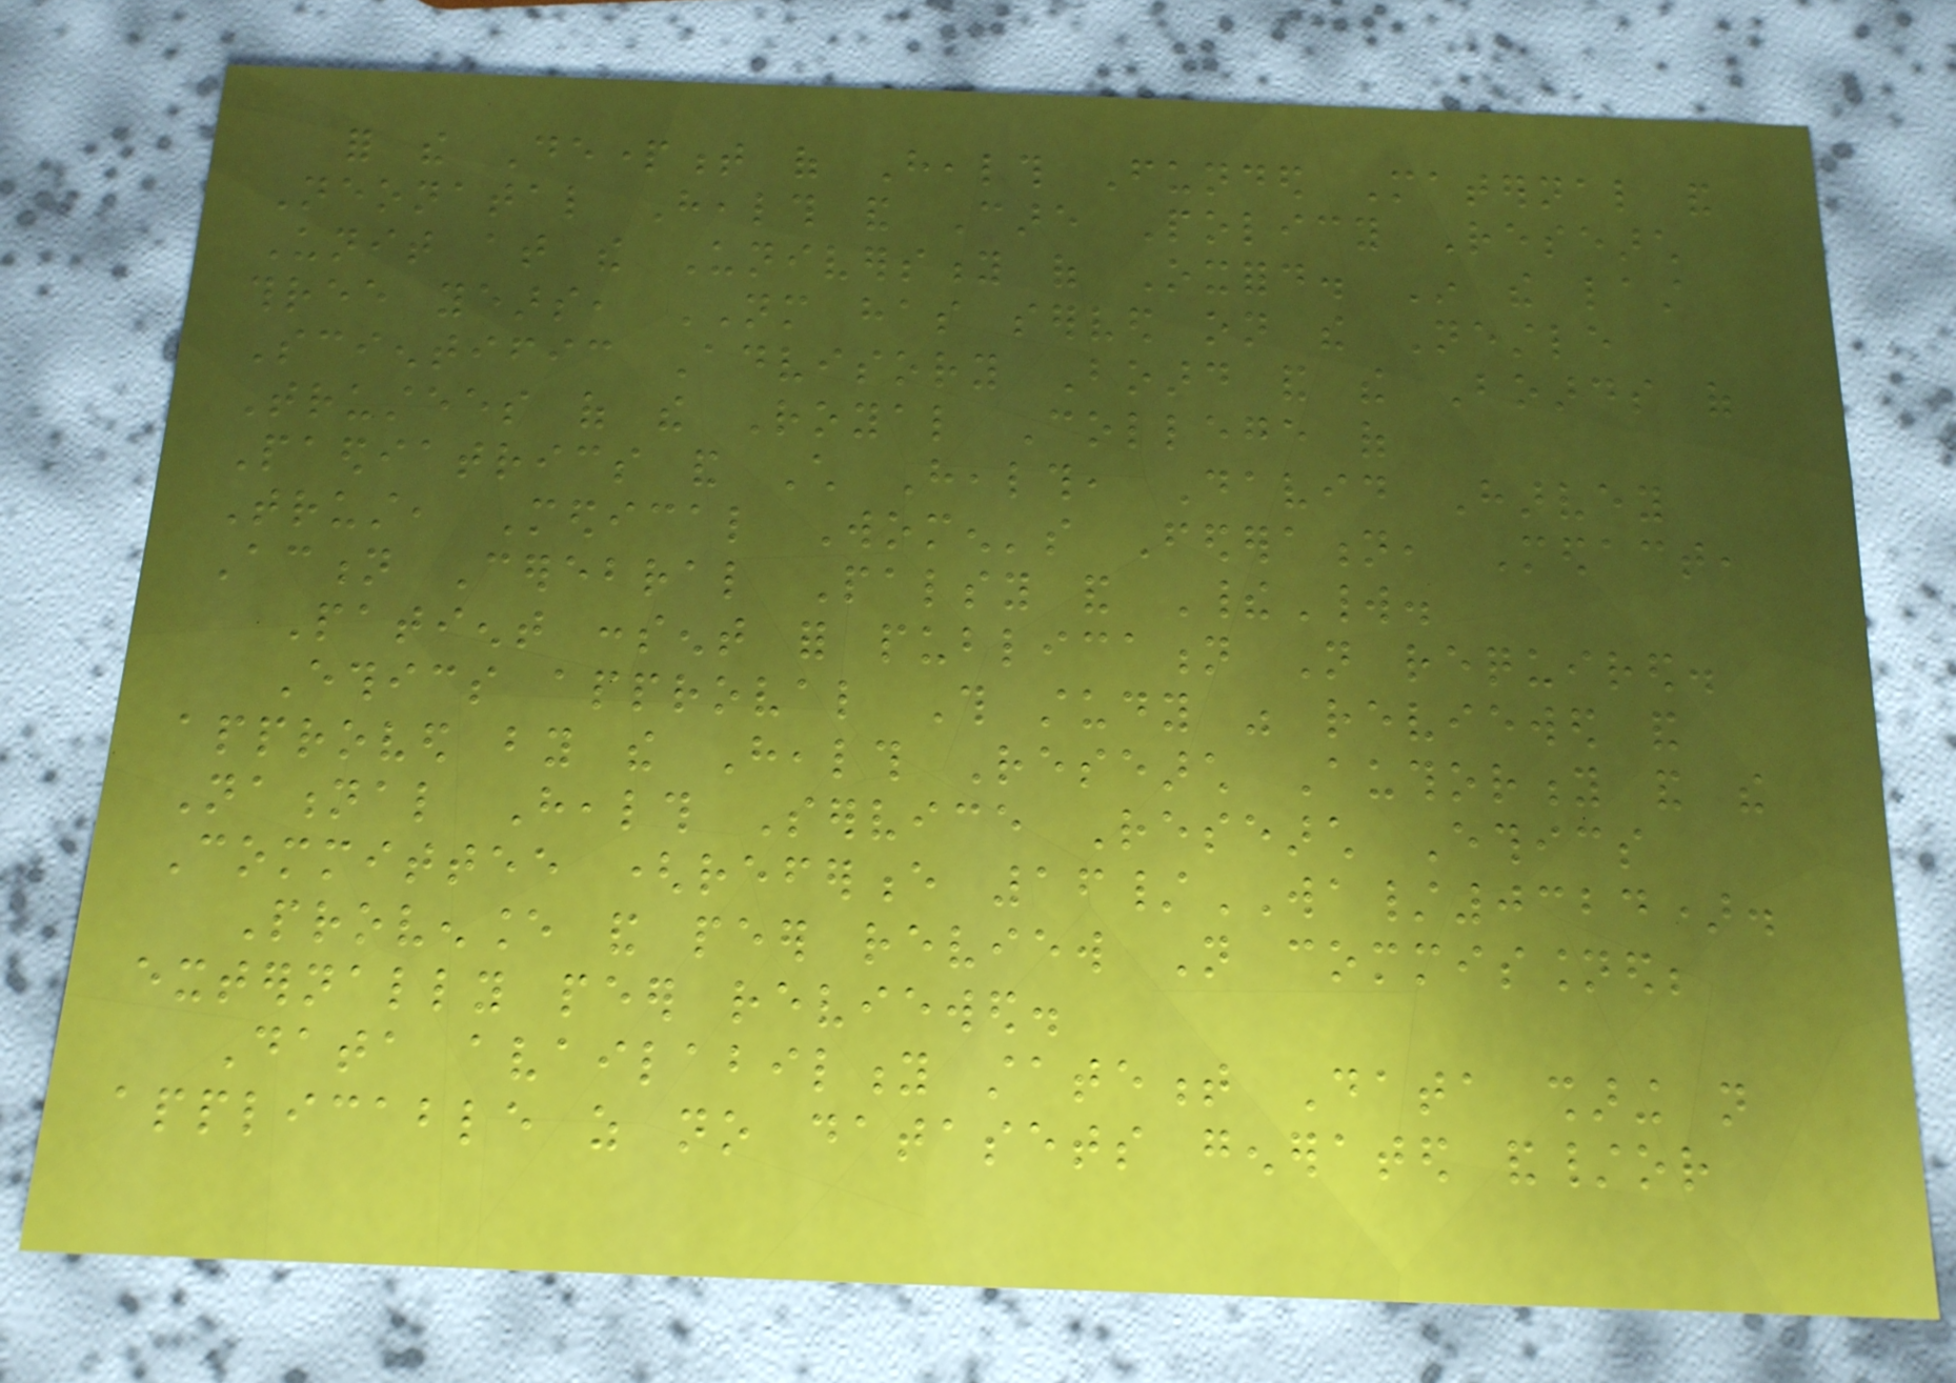for the Department of Health Funded Maternal and
Neonatal Health and Care Policy Research
Unit at the University of Oxford. In the last
three years, NM has served on the Nestle
Scientific Advisory Board and the Boards of
Trustees of the Royal College of
Paediatrics and Child Health, David Harvey
Trust, Medical Women's Federation, Medact,
Action Cerebral Palsy and TheirWorld.
Patient consent for publication Not required.
Ethics approval This study was reviewed and
approved by the Health Research Authority and the
National Health Service Research Ethics
Committee (reference 16/WA/0324).
Provenance and peer review Not commissioned;
externally peer reviewed.
Data availability statement Data sharing not
applicable as no datasets generated and/or
